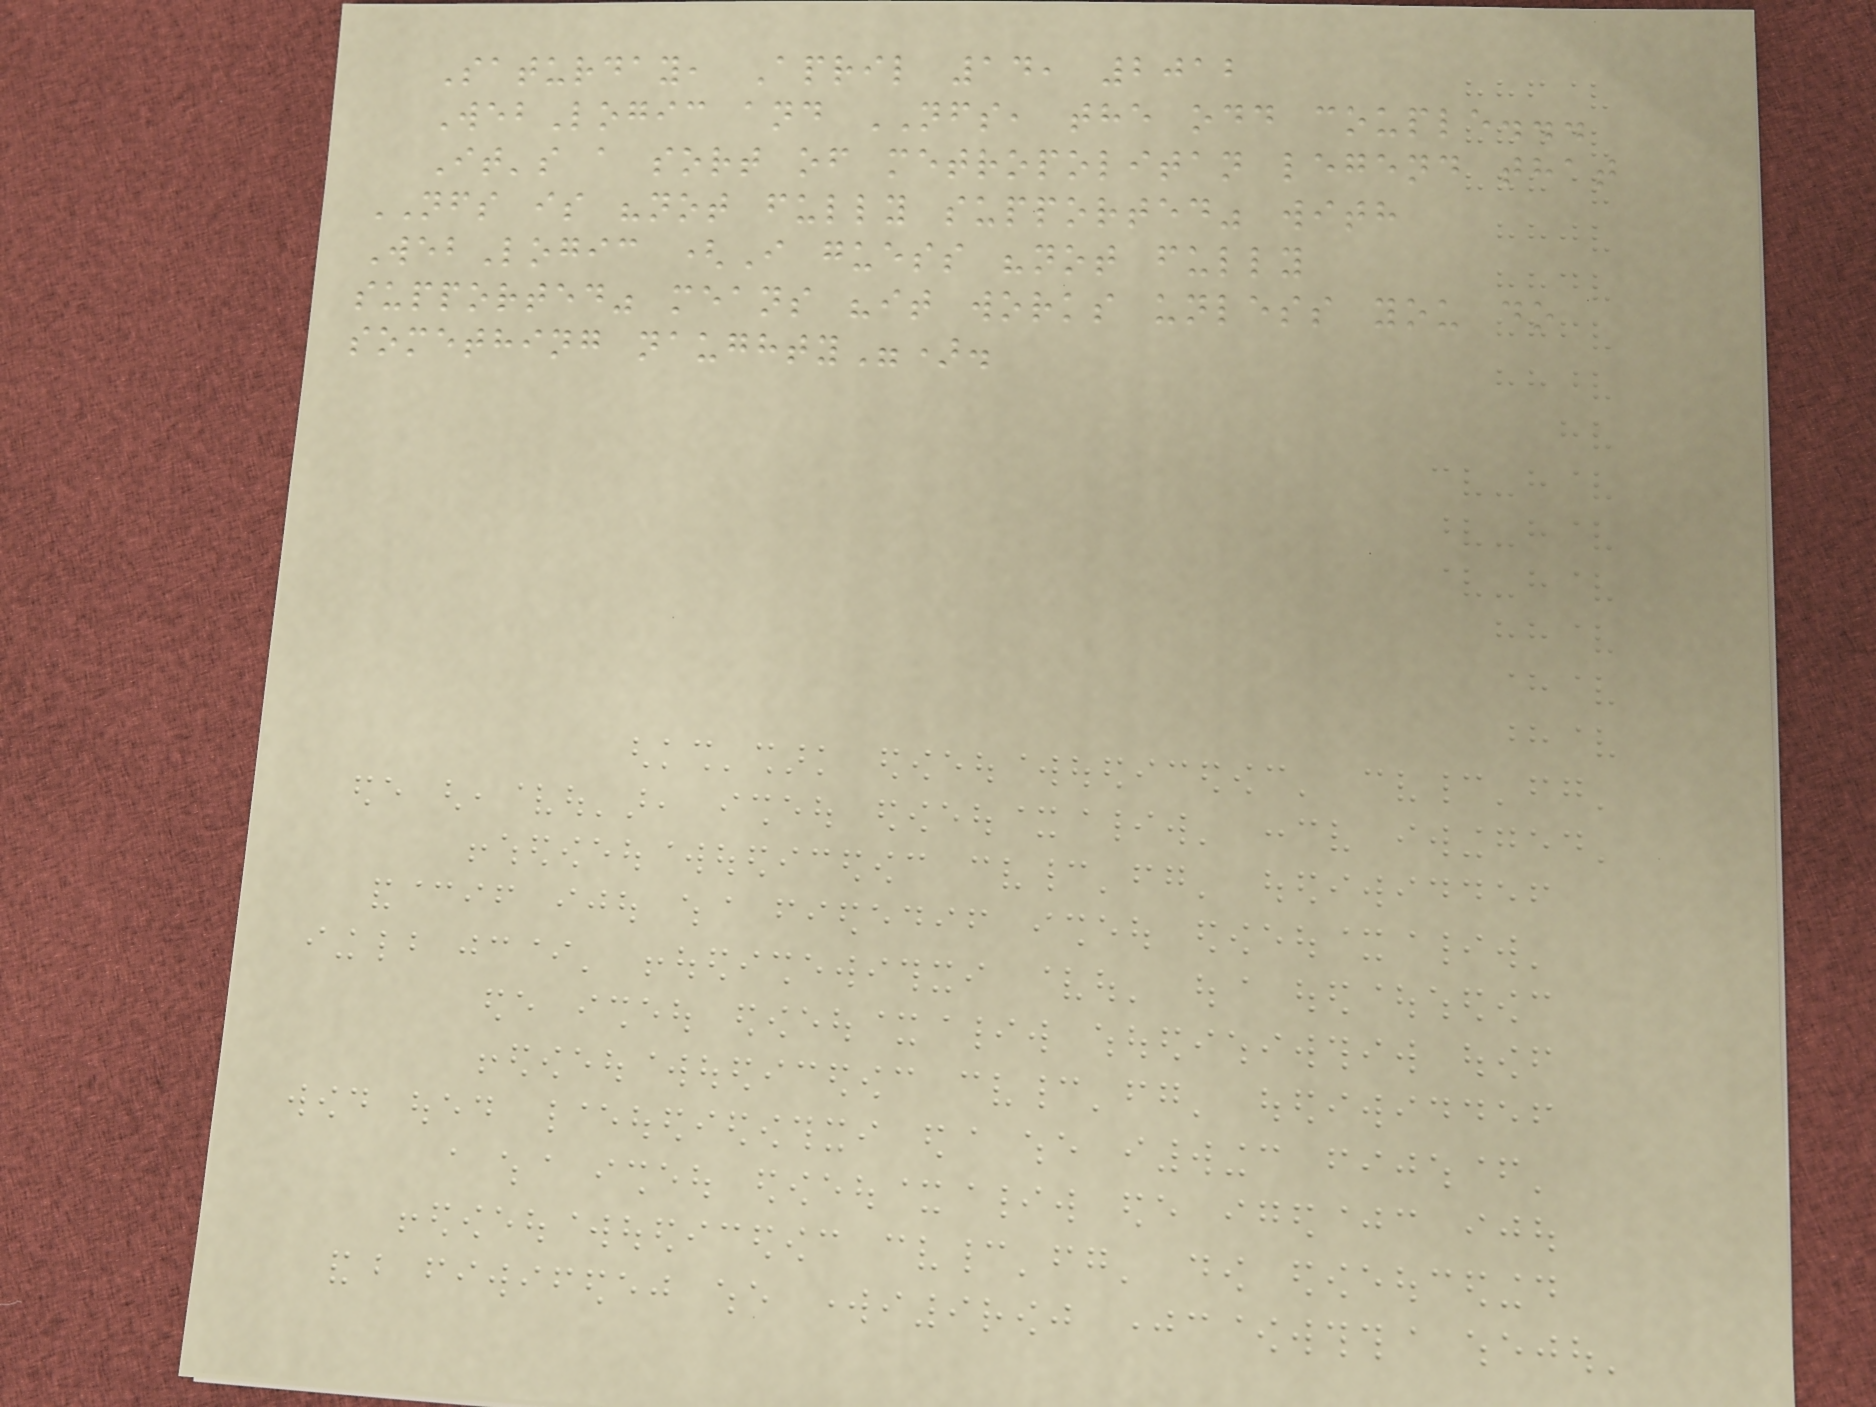Saturday, April 14, 2012
WebLogic and NFS, the odd couple...
It's a sort of metropolitan legend that
NFS is "not fully supported" with
WebLogic (I guess "not fully
supported" means "it works unless you do
something naughty").
